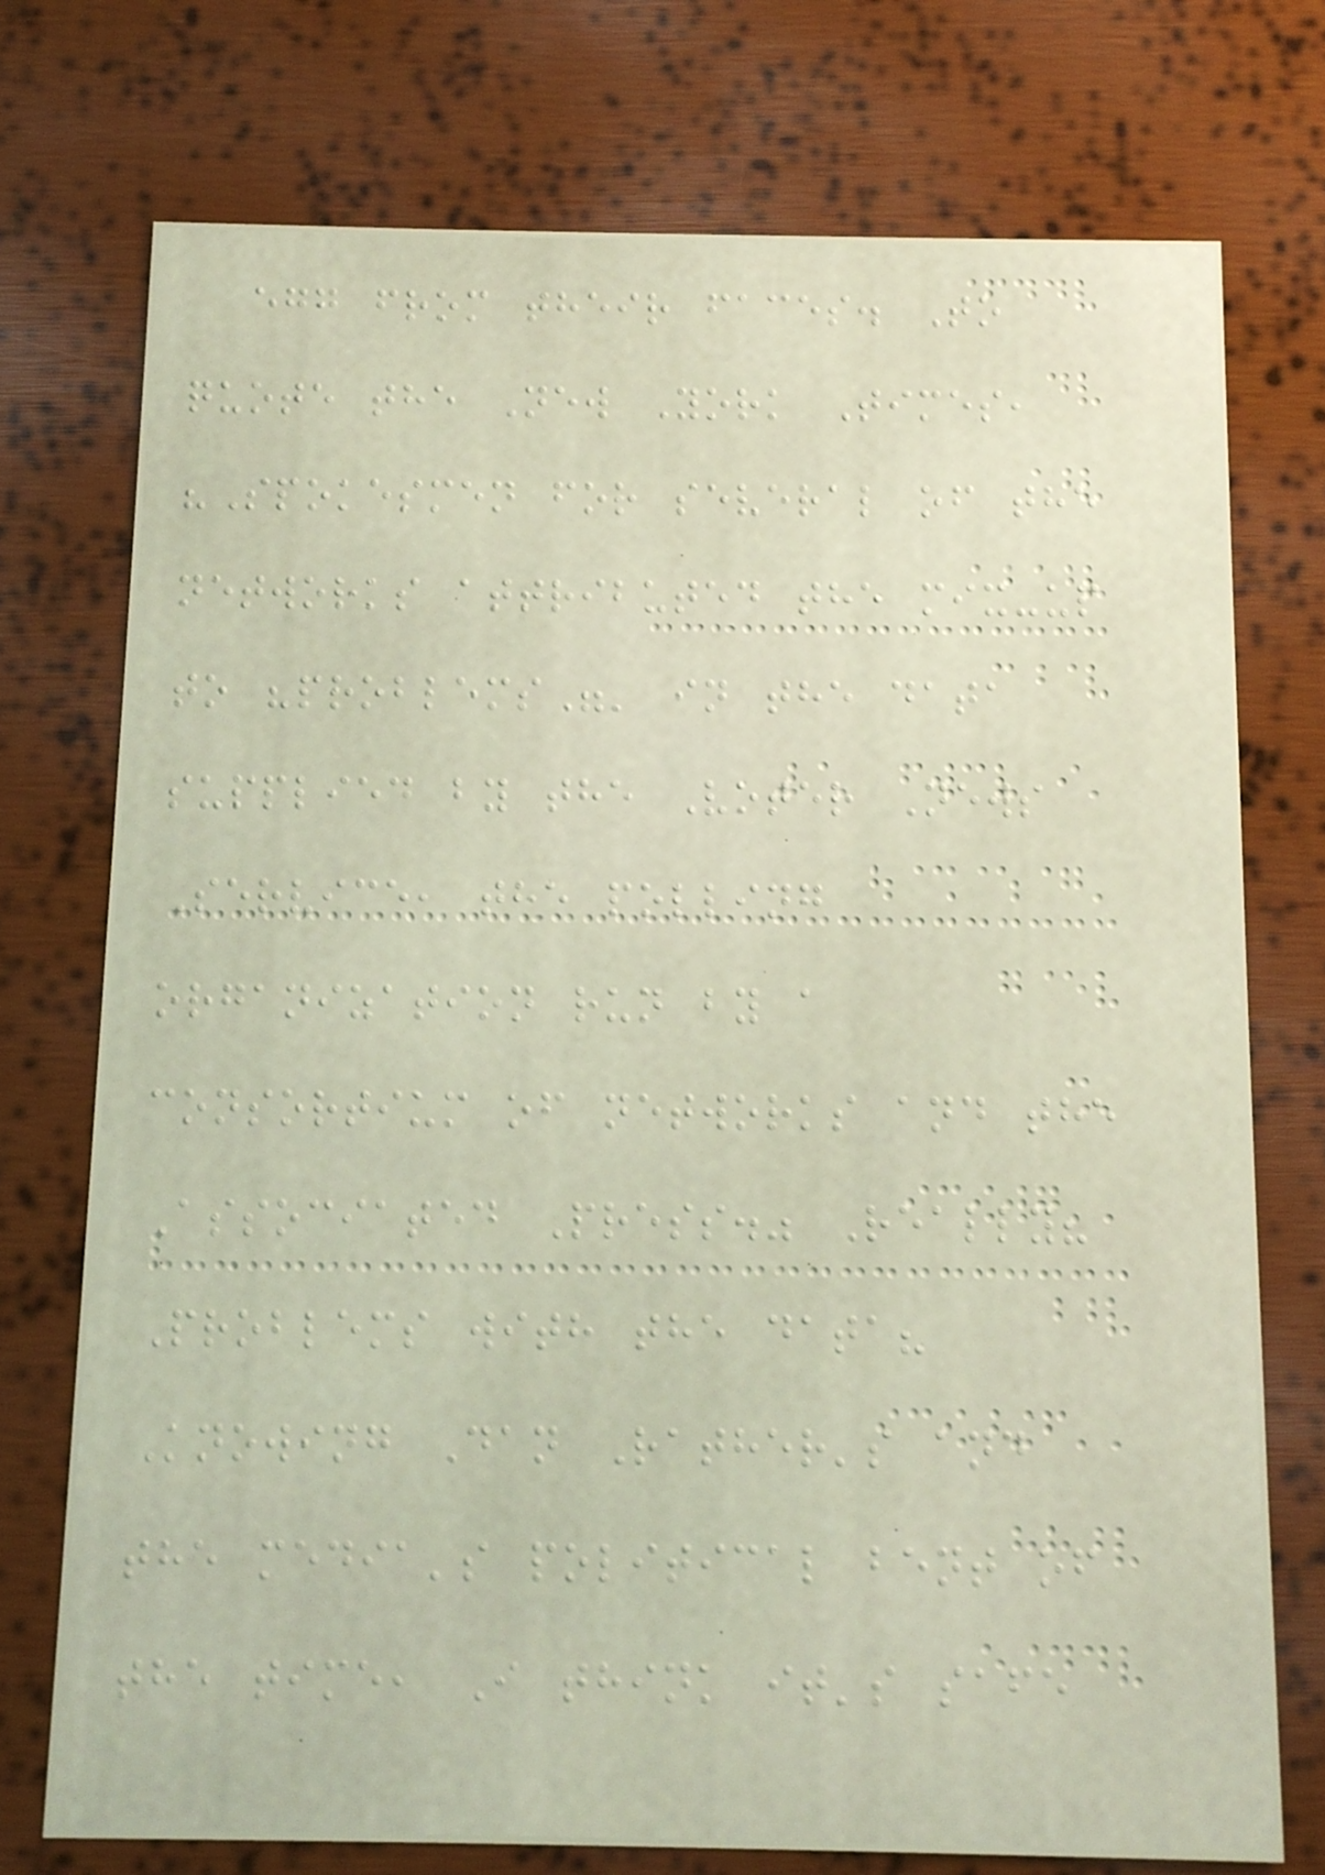egg from their faces. To
quote the New York Times,
"Spokesmen for several of the
networks attributed the mix-up
to "problems"' in the data
supplied by the Voter News
Service, the polling
organization run by a
consortium of networks and the
Associated Press." Really?
Problems with the data?
Knowing Dan Rather's and
the media's political bent of
the time, I think it's safe
